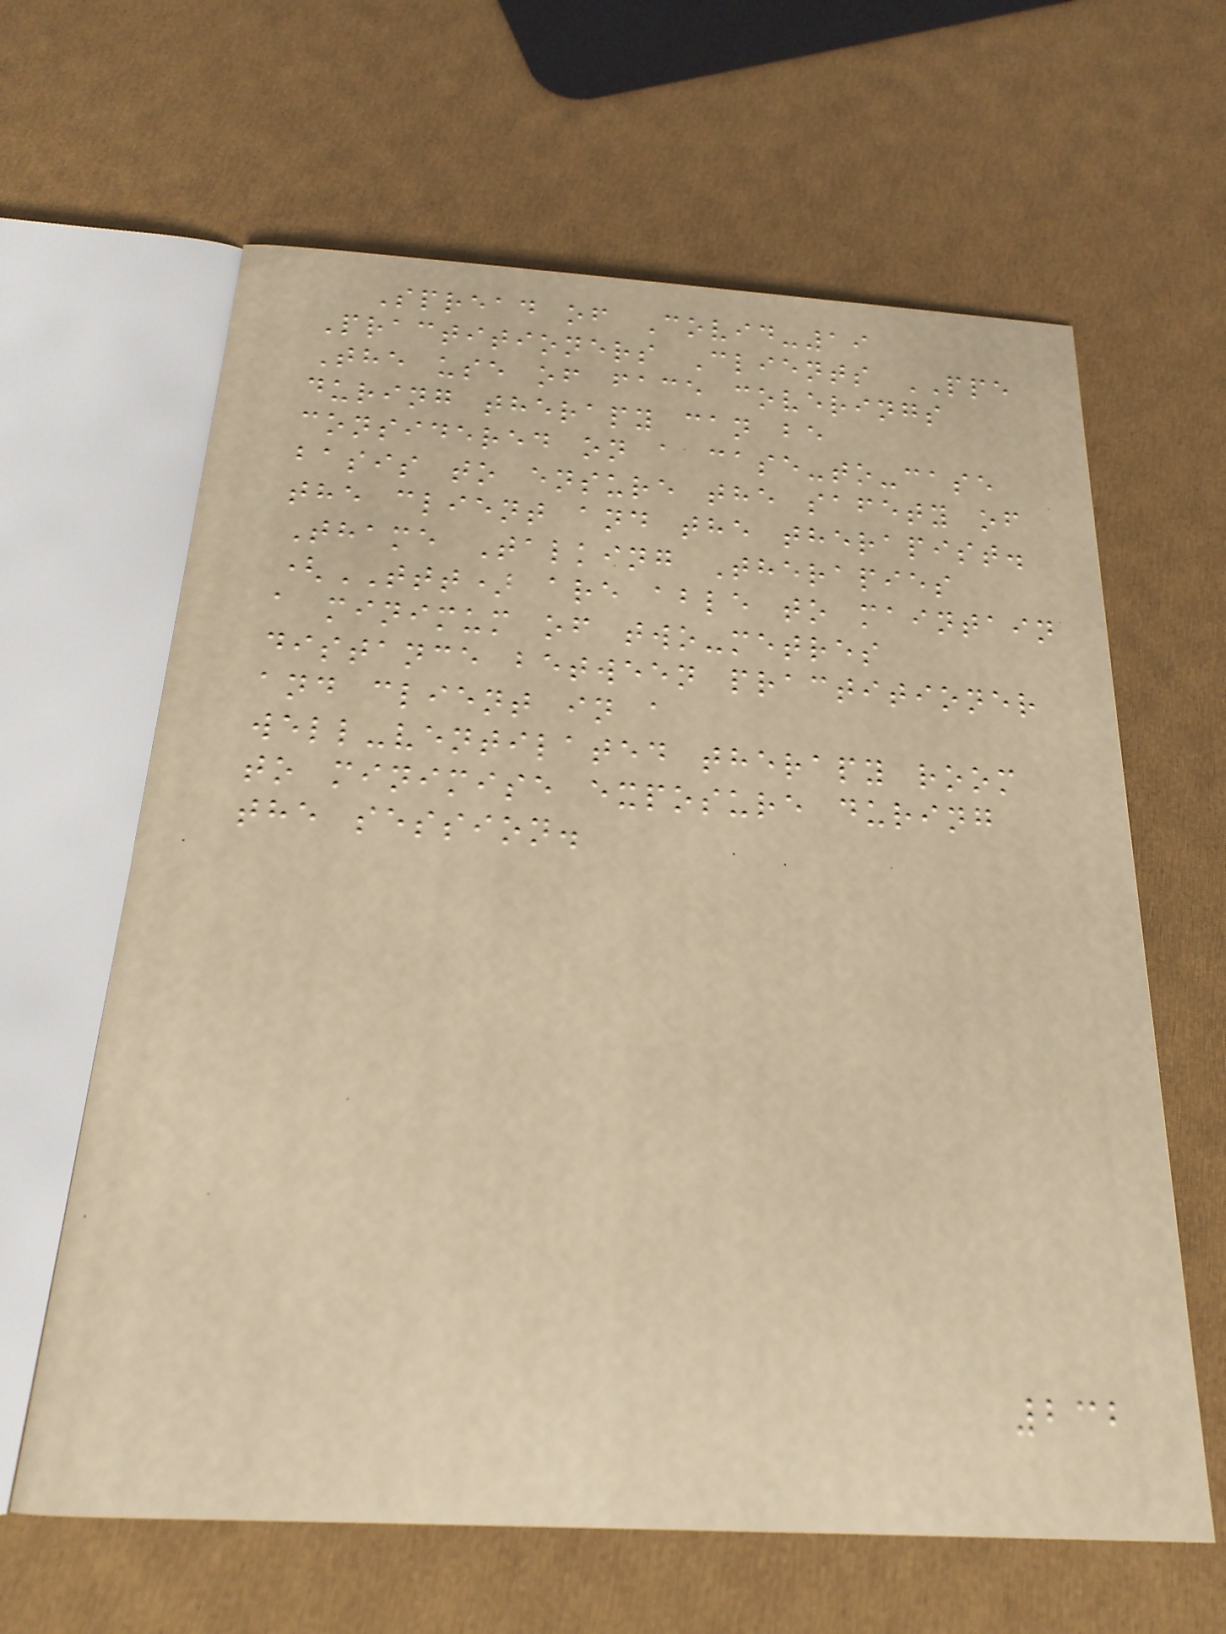Spread of Covid-19
Practitioners Clients PPE
The use of face coverings
during therapy can be
considered on a case-to-case
basis to ensure the safety of
the client and the therapist.
Thame Talking Therapies
(TTT) are able to maintain
a minimum of two-metres
distance between practitioner
and client in a
well-ventilated therapy room
to minimise exposure during
the session.
232
